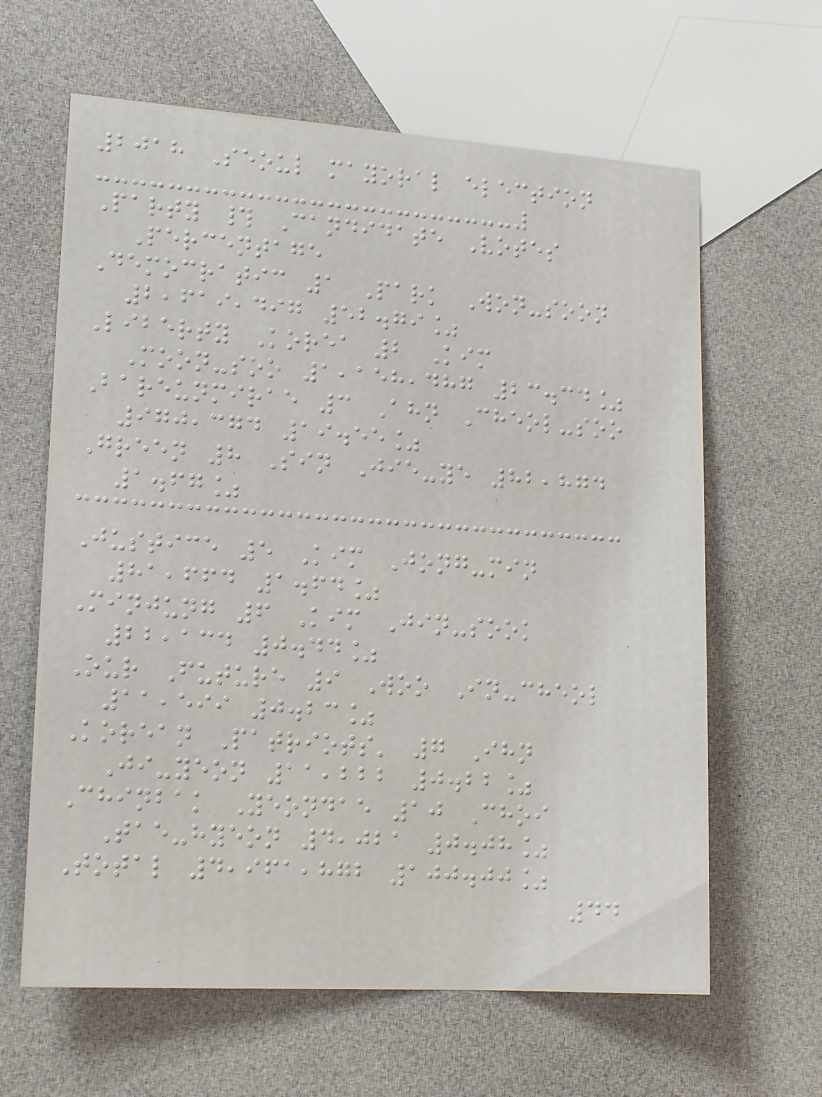2018 Seoul mayoral election
Party # Candidate Votes
Percentage
Democratic 1 Park Won-soon
2,619,497 52.79%
Liberty Korea 2 Kim
Moon-soo 1,158,487 23.34%
Bareunmirae 3 Ahn Cheol-soo
970,374 19.55%
Green 8 Sin Jie-ye 82,874
1.67%
Justice 5 Kim Jong-min
81,664 1.64%
Minjung 6 Kim Jin-sook
22,134 0.44%
Our Future 9 Woo In-cheol
11,599 0.23%
Korean Patriots' 7 Ihn
Ji-yeon 11,222 0.22%
Chinbak Yeondae 10 Choi
Tae-hyeon 4,021 0.08%
Total 4,961,872 100.00%
44
